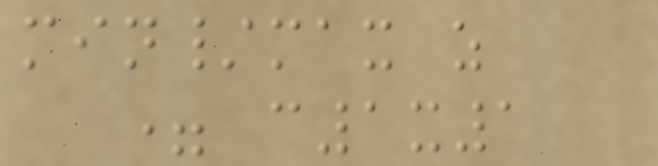min/max z
= c1x1
